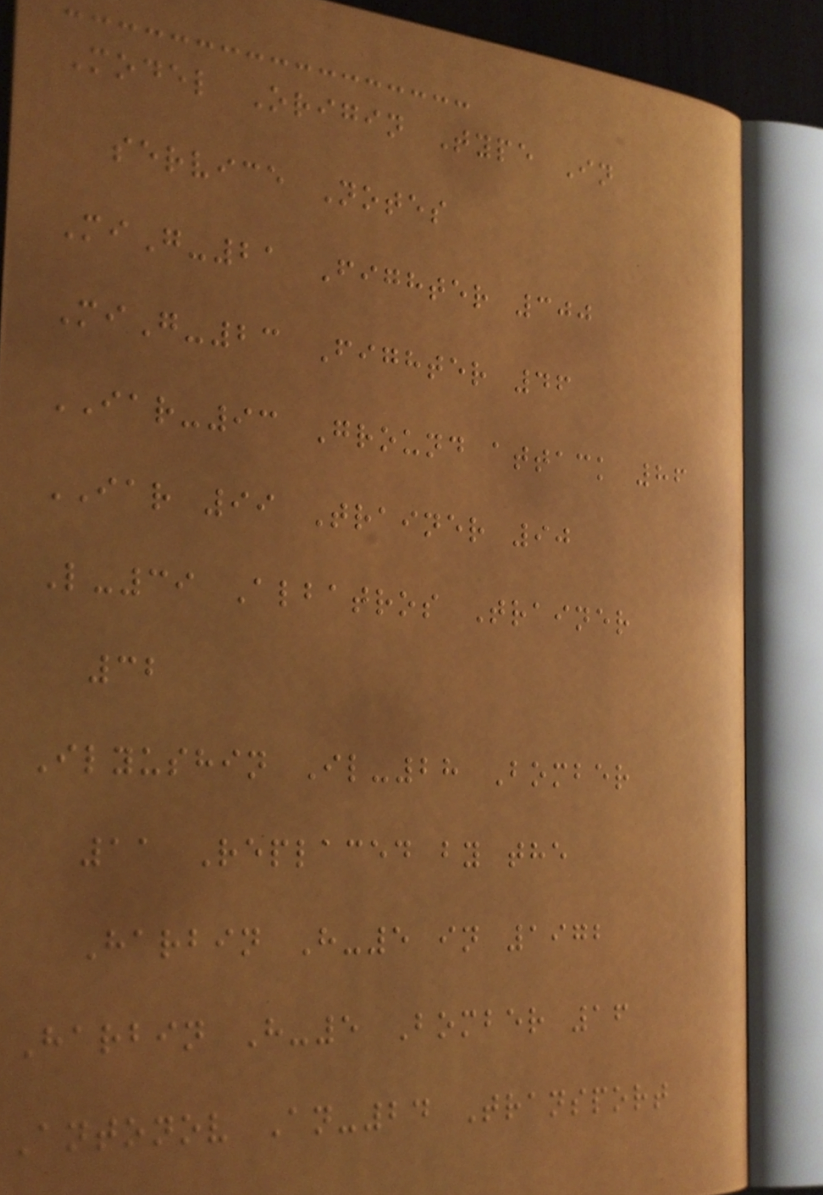Model Origin Type In
service Notes
MiG-21 Fighter 300
MiG-23 Fighter 46
IAR-93 Ground attack 86
IAR 99 Trainer 90
L-39 Albatros Trainer
32
Ilyushin Il-28 Bomber
11 Replaced by the
Harbin H-5 in 1972
Harbin H-5 Bomber 16
Antonov An-24 Transport
